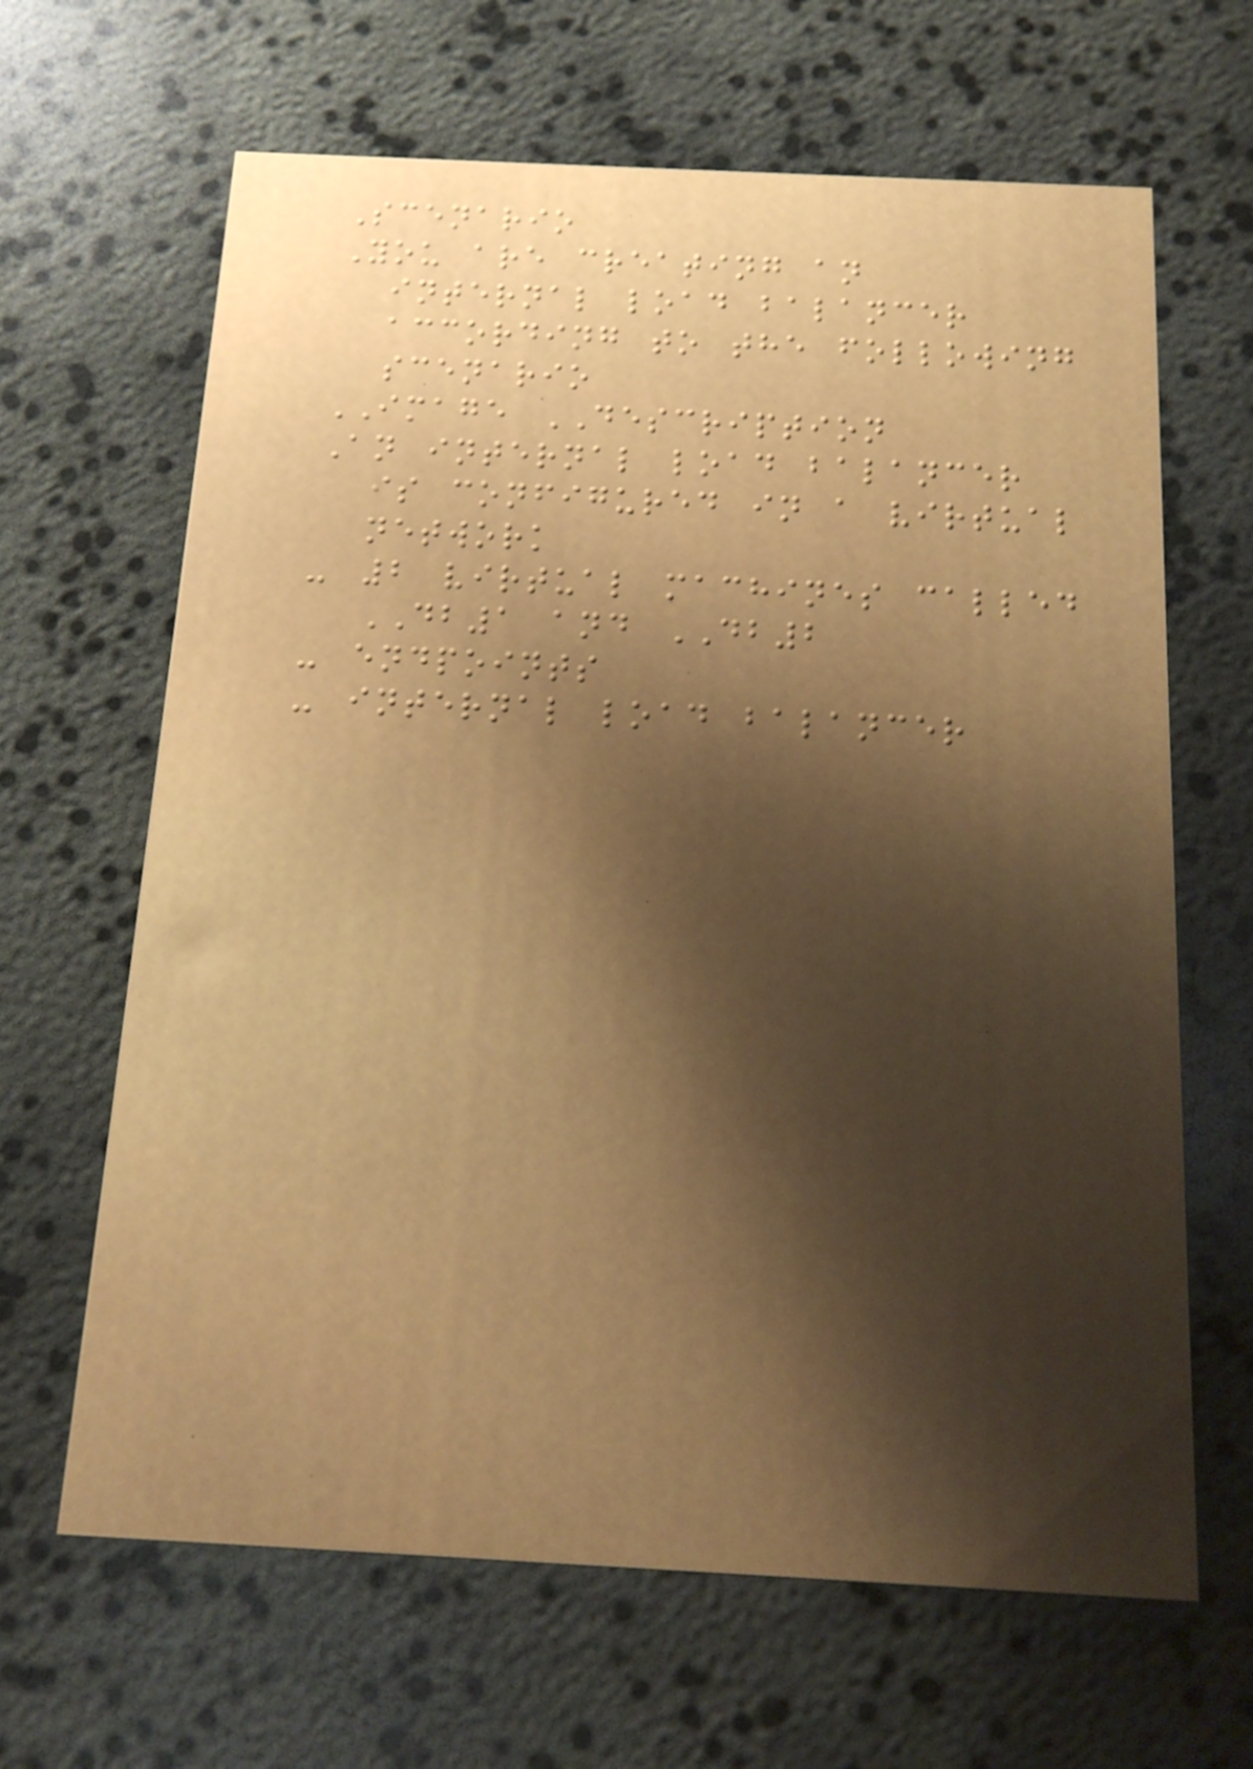Scenario
You are creating an
internal load balancer
according to the following
scenario
IMAGE DESCRIPTION
An internal load balancer
is configured in a virtual
network
- 2 virtual machines called
DB1 and DB2
- endpoints
- internal load balancer
